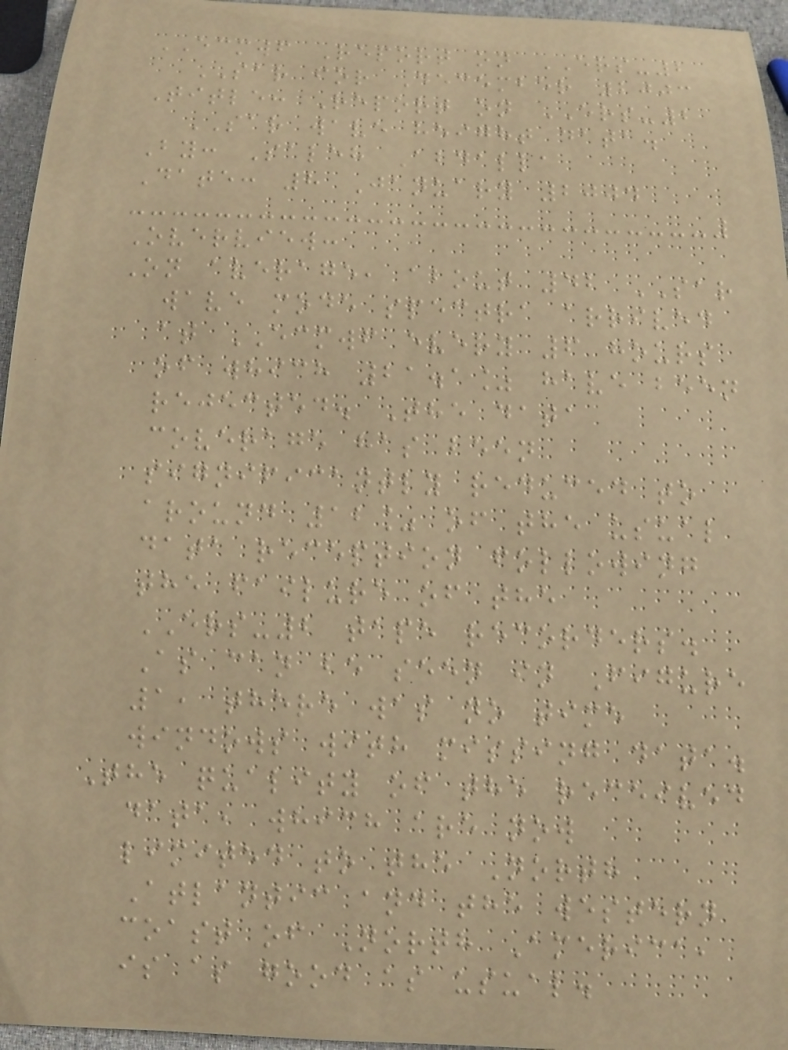ECMWF Report on ERS-2
SAR for December 2003
Title: Report on ERS-2
SAR wave height data.
By: Saleh Abdalla
Date: 8 January 2004
Overview:
On average, about 42 SAR
wave mode spectra arrived
at ECMWF every 6 hours
of which 21.1% have been
rejected. The data
coverage has been
significantly reduced to
around 12% of the usual
data reception following
the failure of the
ERS-2 tape recorders.
As can be seen in Figure
1, there was no time
windows with missing data.
The quality of the received
data, which are now
limited to the North
Atlantic and the western
coast of North America,
is as good as usual.
